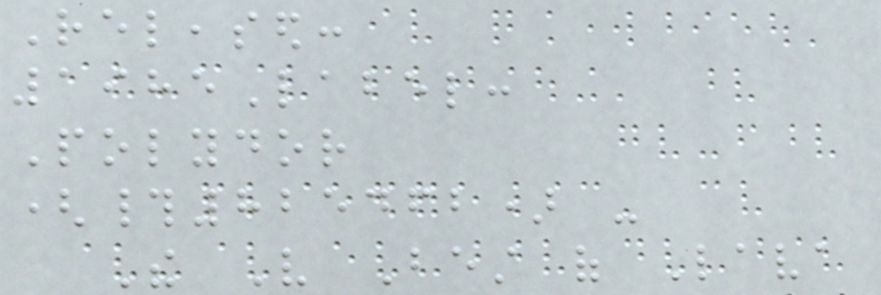Released:
1985Label:
Polydor
(#825462) -
The Very Best of Lava
